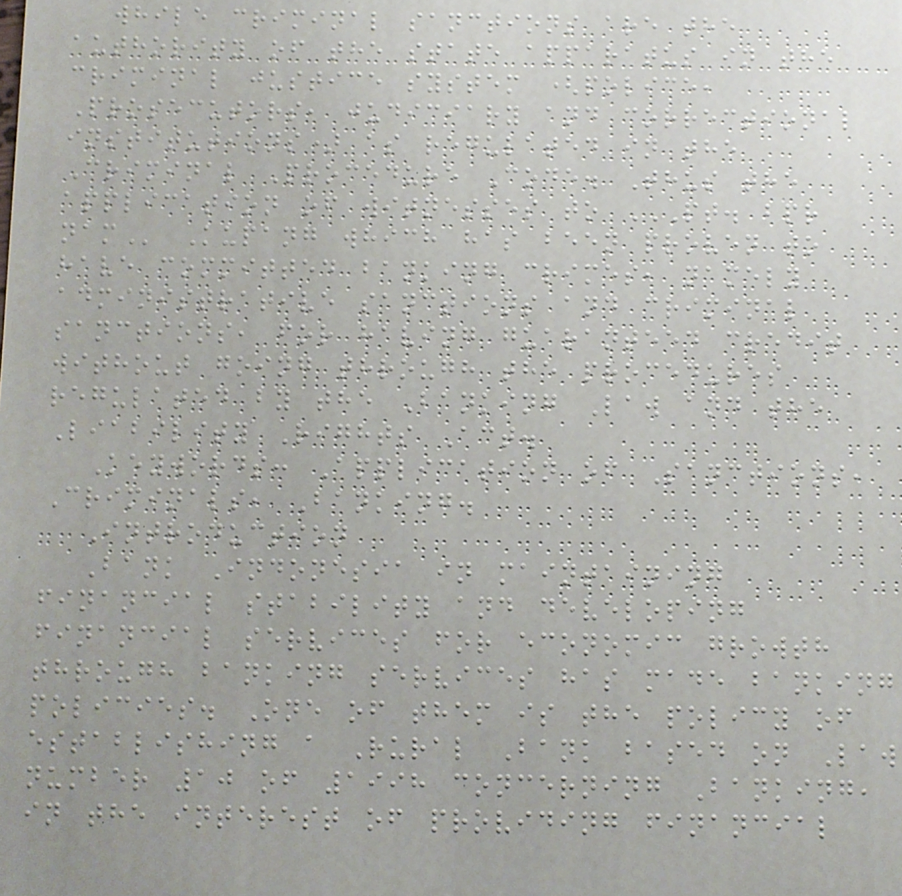while criminal sanctions are the
authority of the state apparatus in the
criminal justice system (police,
Prosecutors, judiciary and correctional
institutions) as regulated in the
Criminal Procedure Code. Thus the
application of witnesses to PT. BPR
NAM Kupang which has been proven to
have committed banking crimes, namely
administrative sanctions and criminal
sanctions, for having guaranteed credit
without going through the procedures
regulated by the Banking Law and the
Liability Rights Act.
Keywords: Application of Sanctions,
Criminals, Banking.
Introduction
Bank Indonesia in maintaining
financial stability and developing
financial services for economic growth
through banking services has made banking
policies. One of them is the policy of
establishing a Rural Bank based on Law
number 10 of 1998 concerning Banking,
in the interest of providing financial
